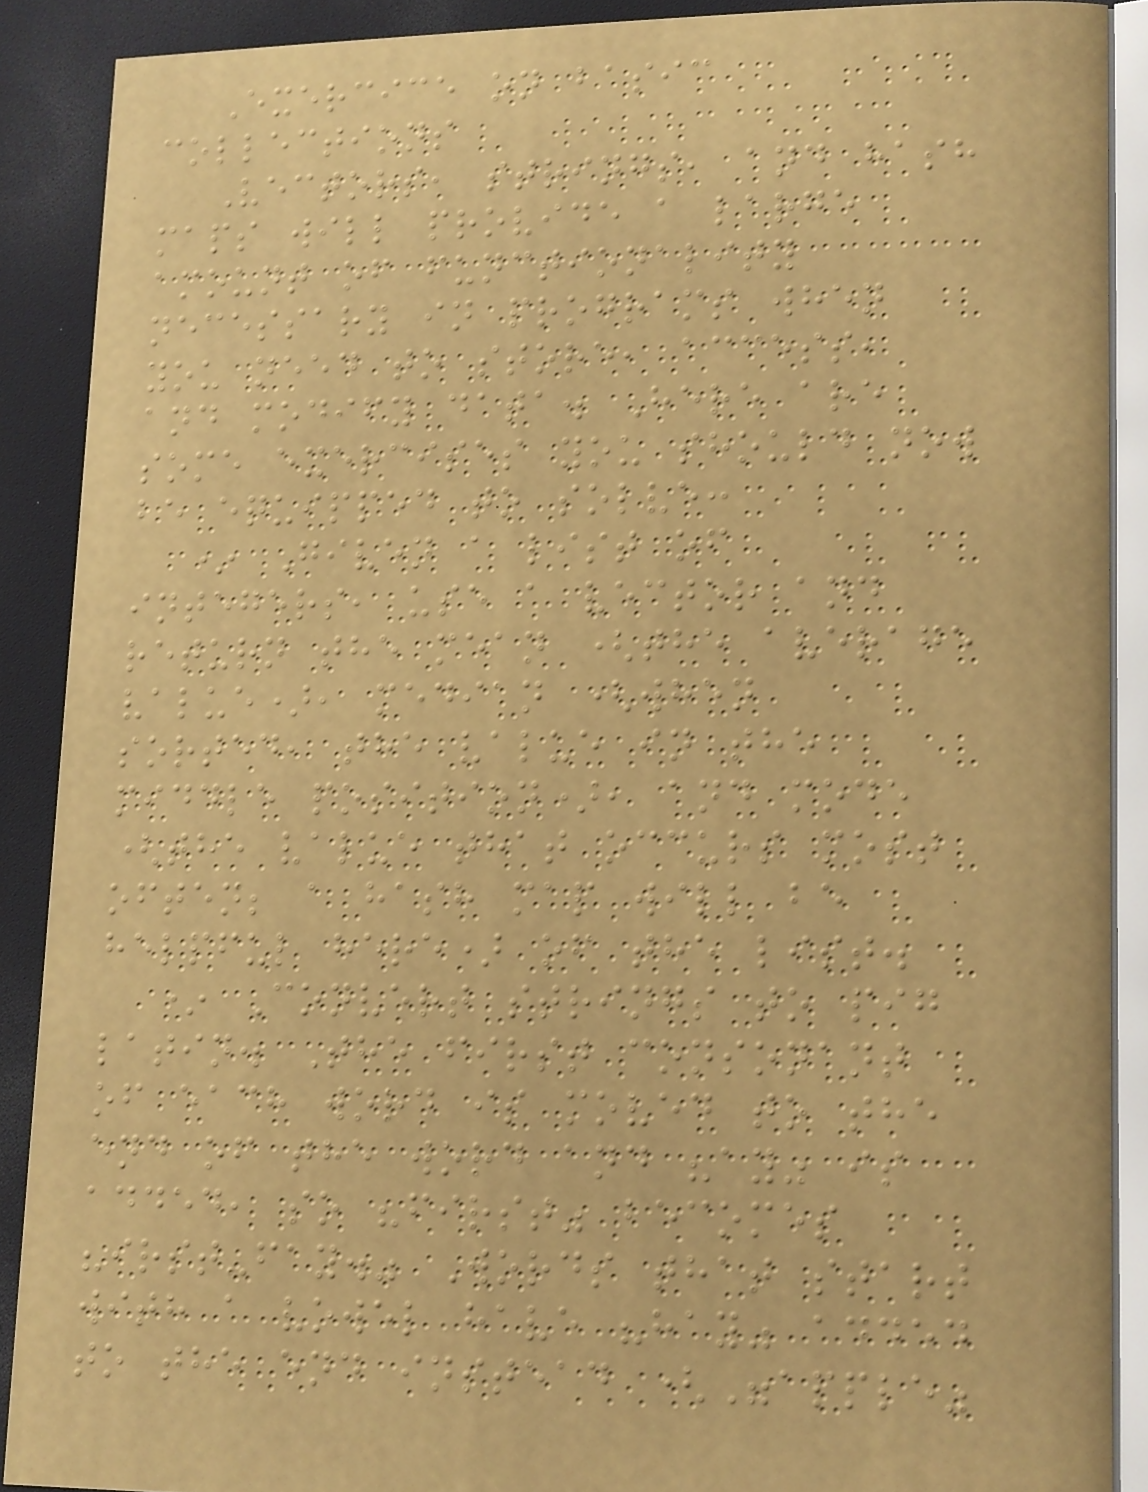Exercice on basic
collections
Vectors, strings, and hash
maps will provide a large
amount of functionality
necessary in programs when
you need to store, access,
and modify data. Here are
some exercises you should now
be equipped to solve:
* Given a list of
integers, use a vector and
return the mean (the average
value), median (when
sorted, the value in the
middle position), and mode
(the value that occurs most
often; a hash map will be
helpful here) of the list.
* Convert strings to pig
latin. The first consonant
of each word is moved to the
end of the word and "ay" is
added, so "first" becomes
"irst-fay." Words that start
with a vowel have "hay" added
to the end instead ("apple"
